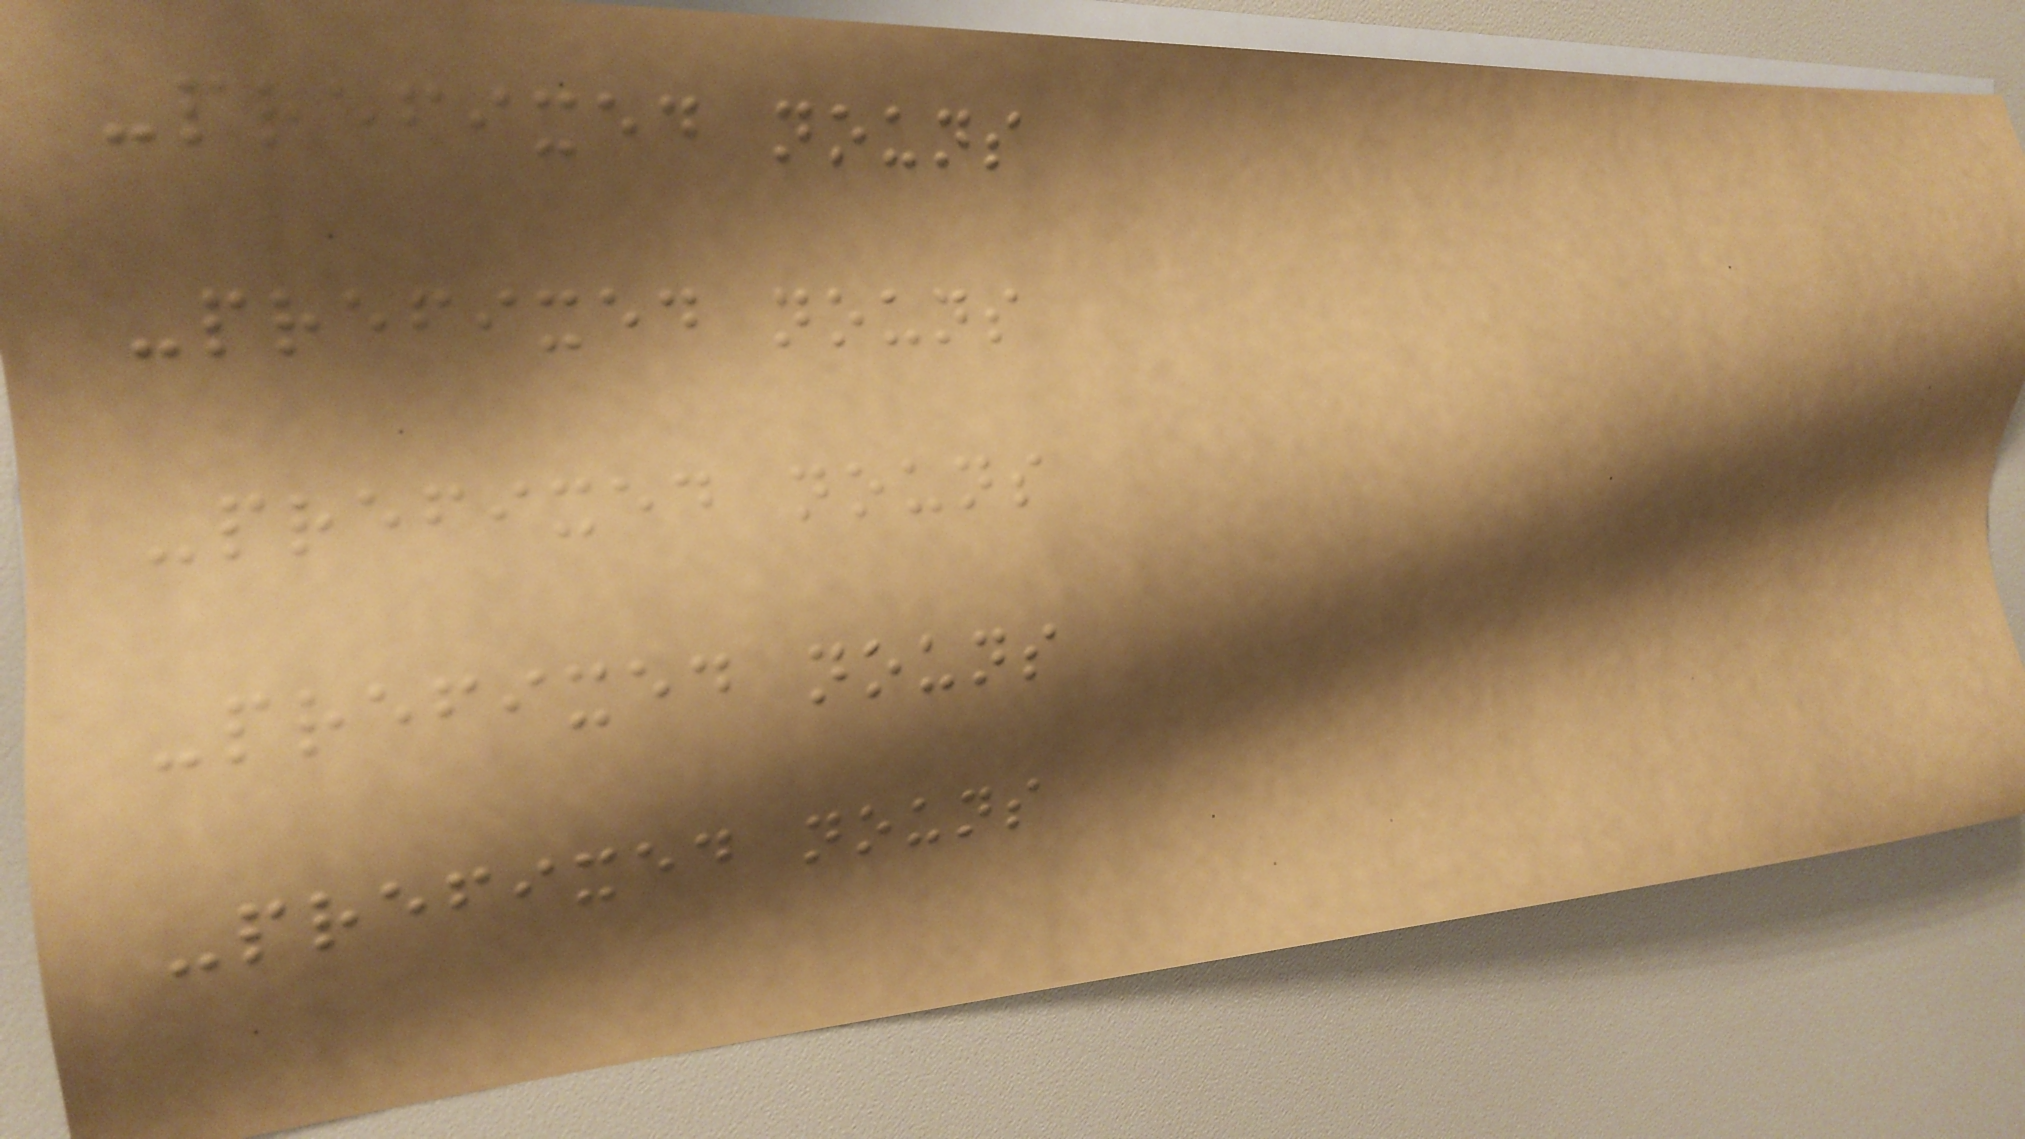-prefixed nouns
-prefixed nouns
-prefixed nouns
-prefixed nouns
-prefixed nouns
